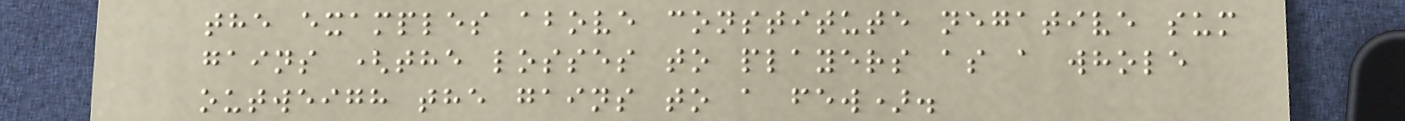the examples above constitute negative sum
gains (the losses to players as a whole
outweigh the gains to a few).
